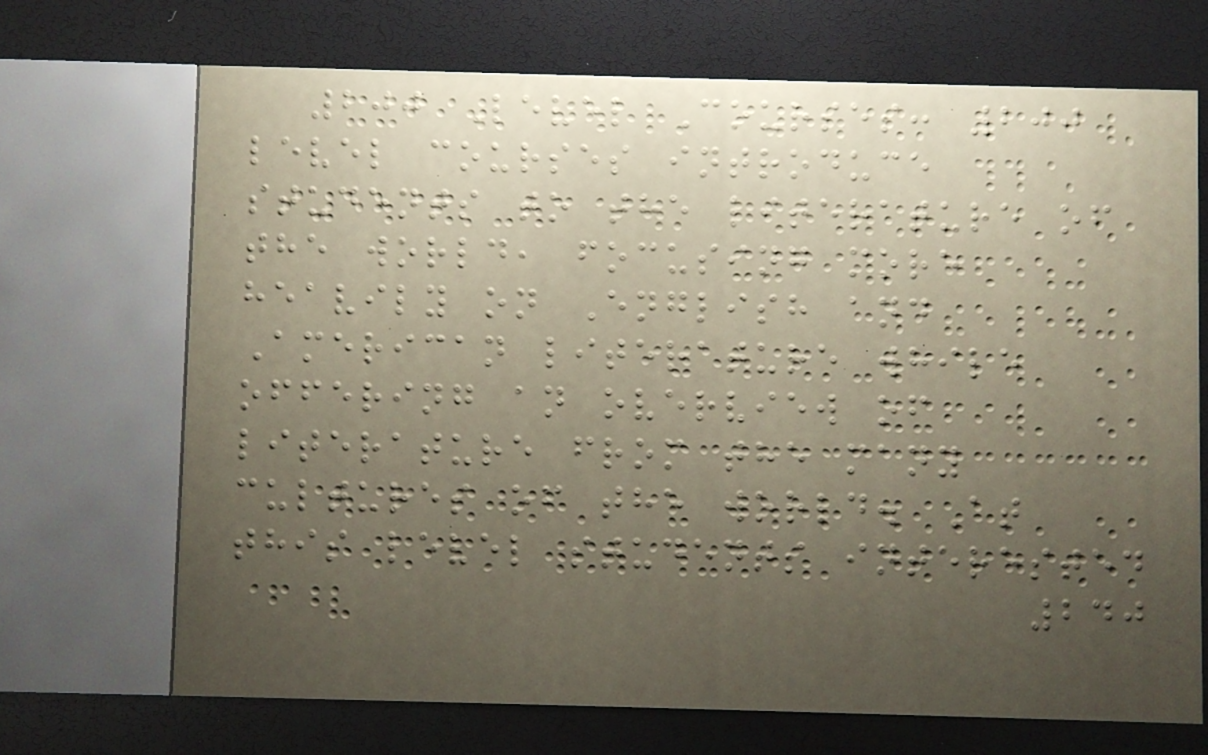200 Level Courses: 200
level courses introduce
students to the literature of
the world, focusing more
heavily on English and
American literature while
offering an overview of
literature from the many
cultures of the world. At
this level students interested
240
